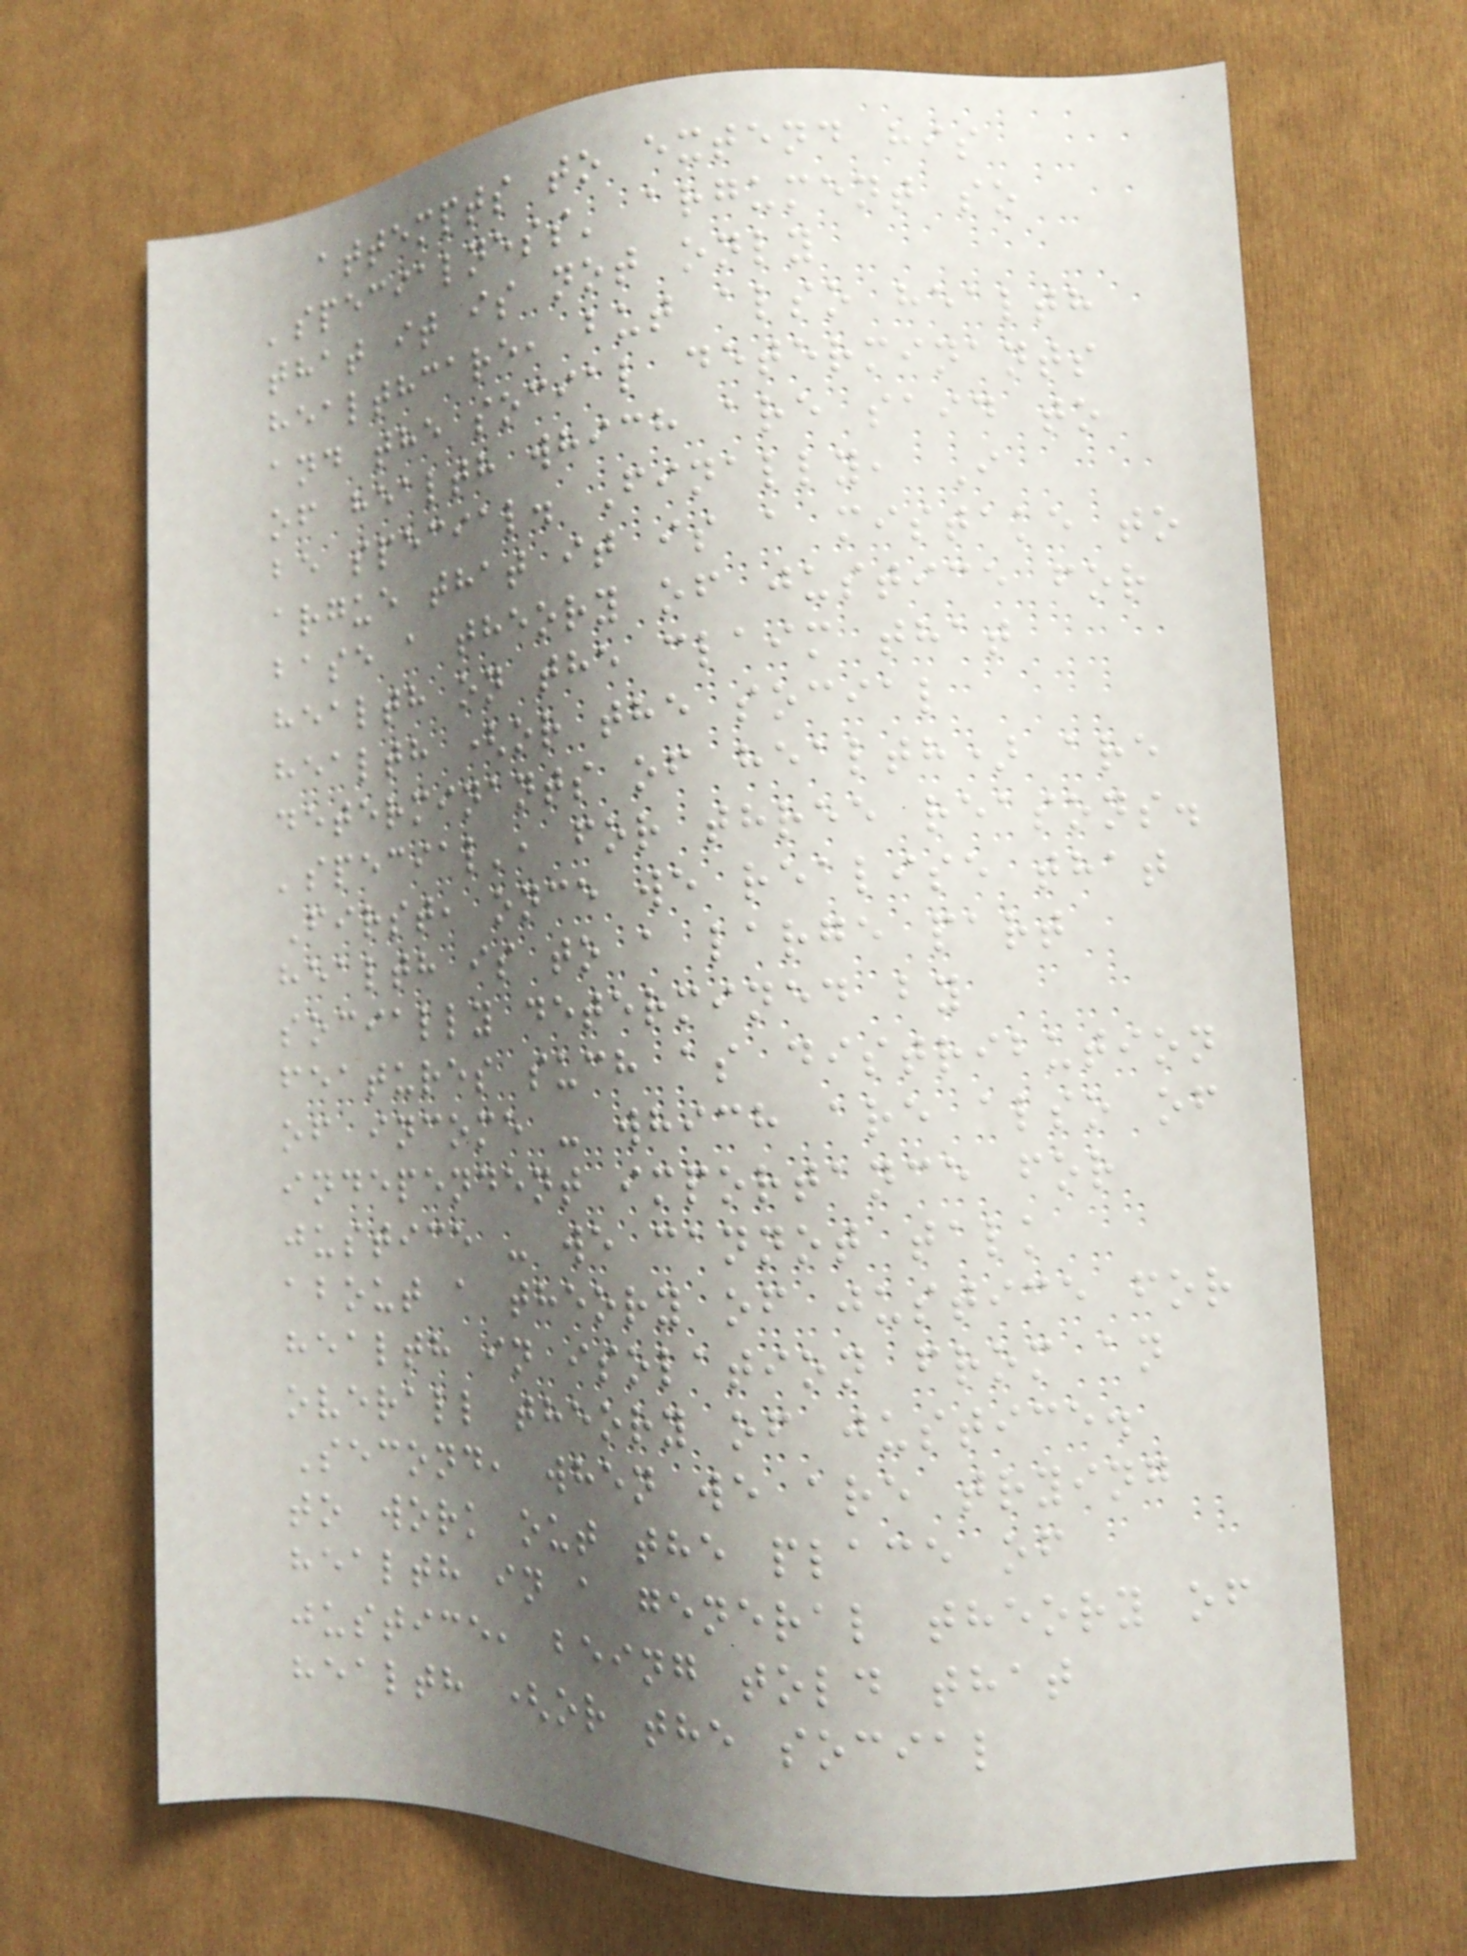attempts to extend his
'specialness' argument so
that it is not only
healthcare, but also health
and the social determinants
of health which are said to
be special. Finally, I
argue that it is a mistake to
base a theory of justice for
health on the claim that
health (or the social
determinants of health) are
'special', for three reasons.
First, once we realise that
health is to a large part
socially determined by
features such as distribution
of income - which are also of
independent importance for
justice - we cannot talk
about a theory of justice for
health in isolation from an
overall theory of justice.
Second, when we are trying
to work out the place of
health in a general theory of
justice, being told that
health (or the social
